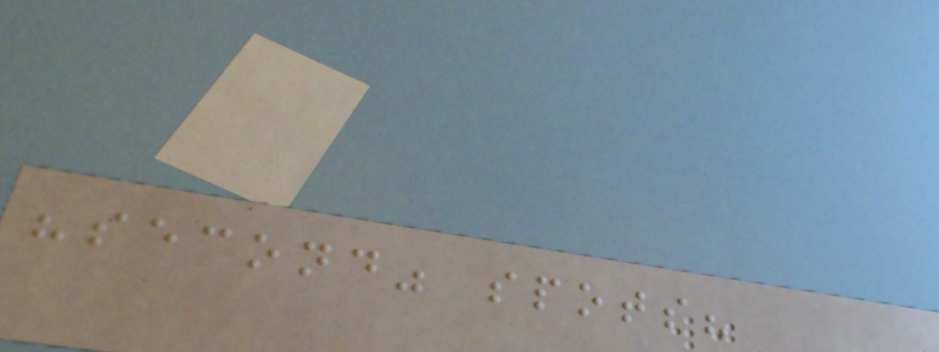"second" spots?
